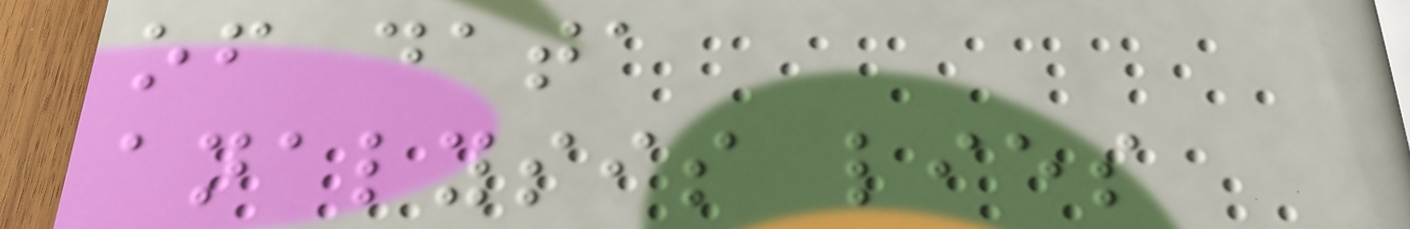of data
analysis lies
